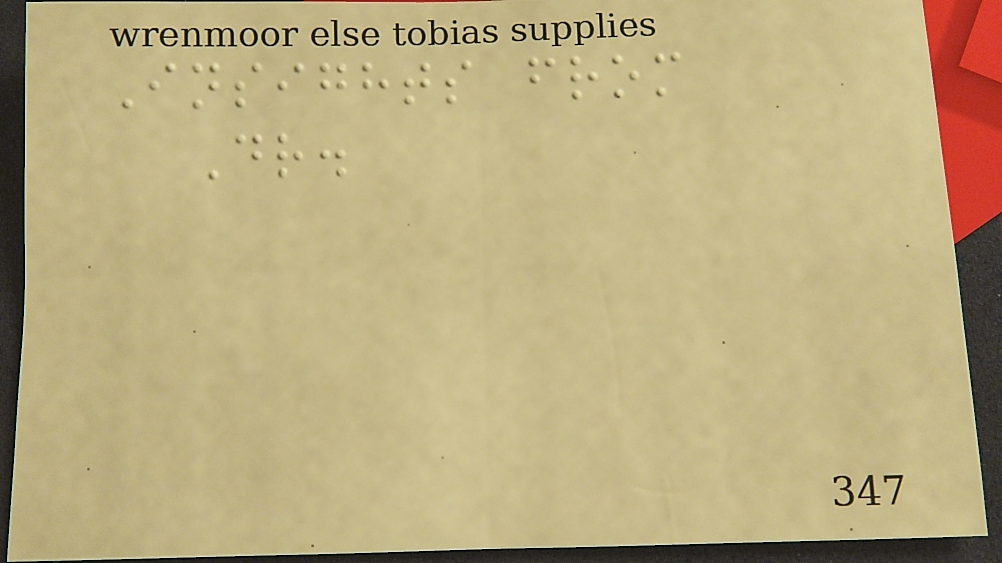Insights from
Dr.
